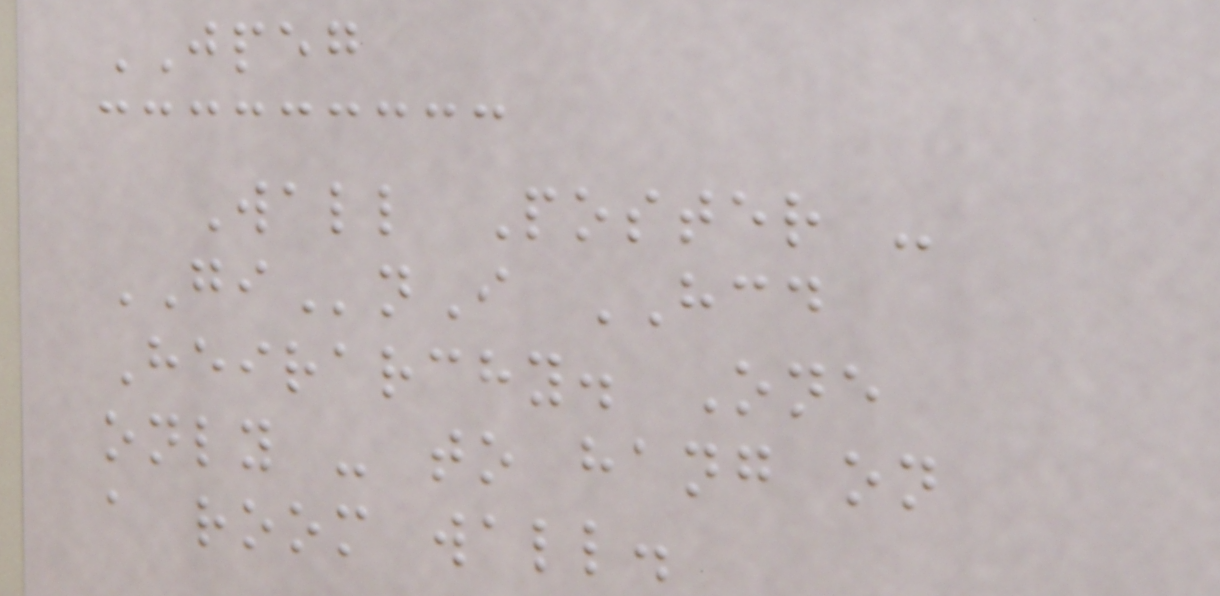JPEG
Wall Poster -
GInI HCD
Heirarchy. One
only - to hang on
a room wall.
